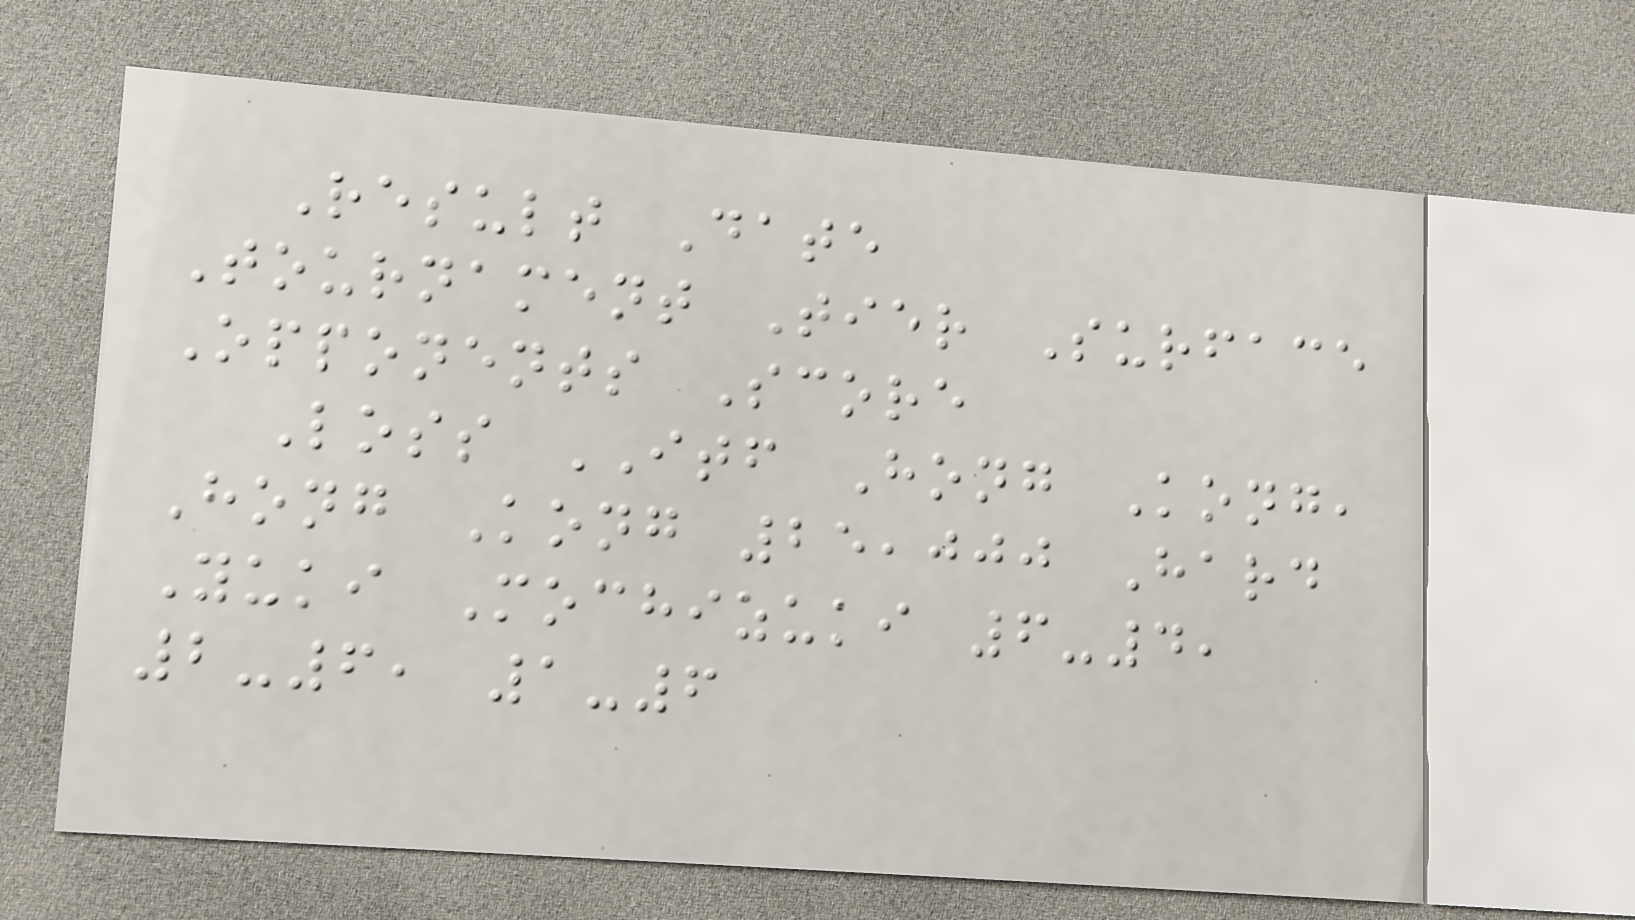Result Date
Tournament Tier Surface
Opponents Score
Loss ITF Hong Kong,
Hong Kong 25,000 Hard
Yuki Mochizuki 6-4,
2-6, 1-6
